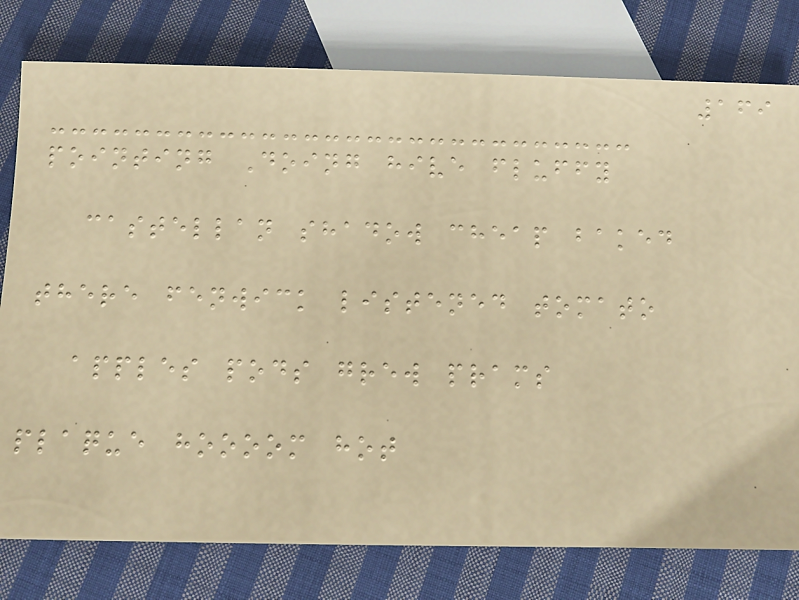169
pointing Doing hive fluffy
castellan shadow cheap baked
there fenwick listened tomato
apples pods grew prams
plaque hoooom hot
